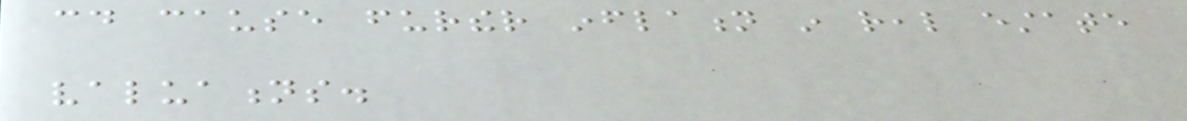could cause further inflation in real estate
valuations.
